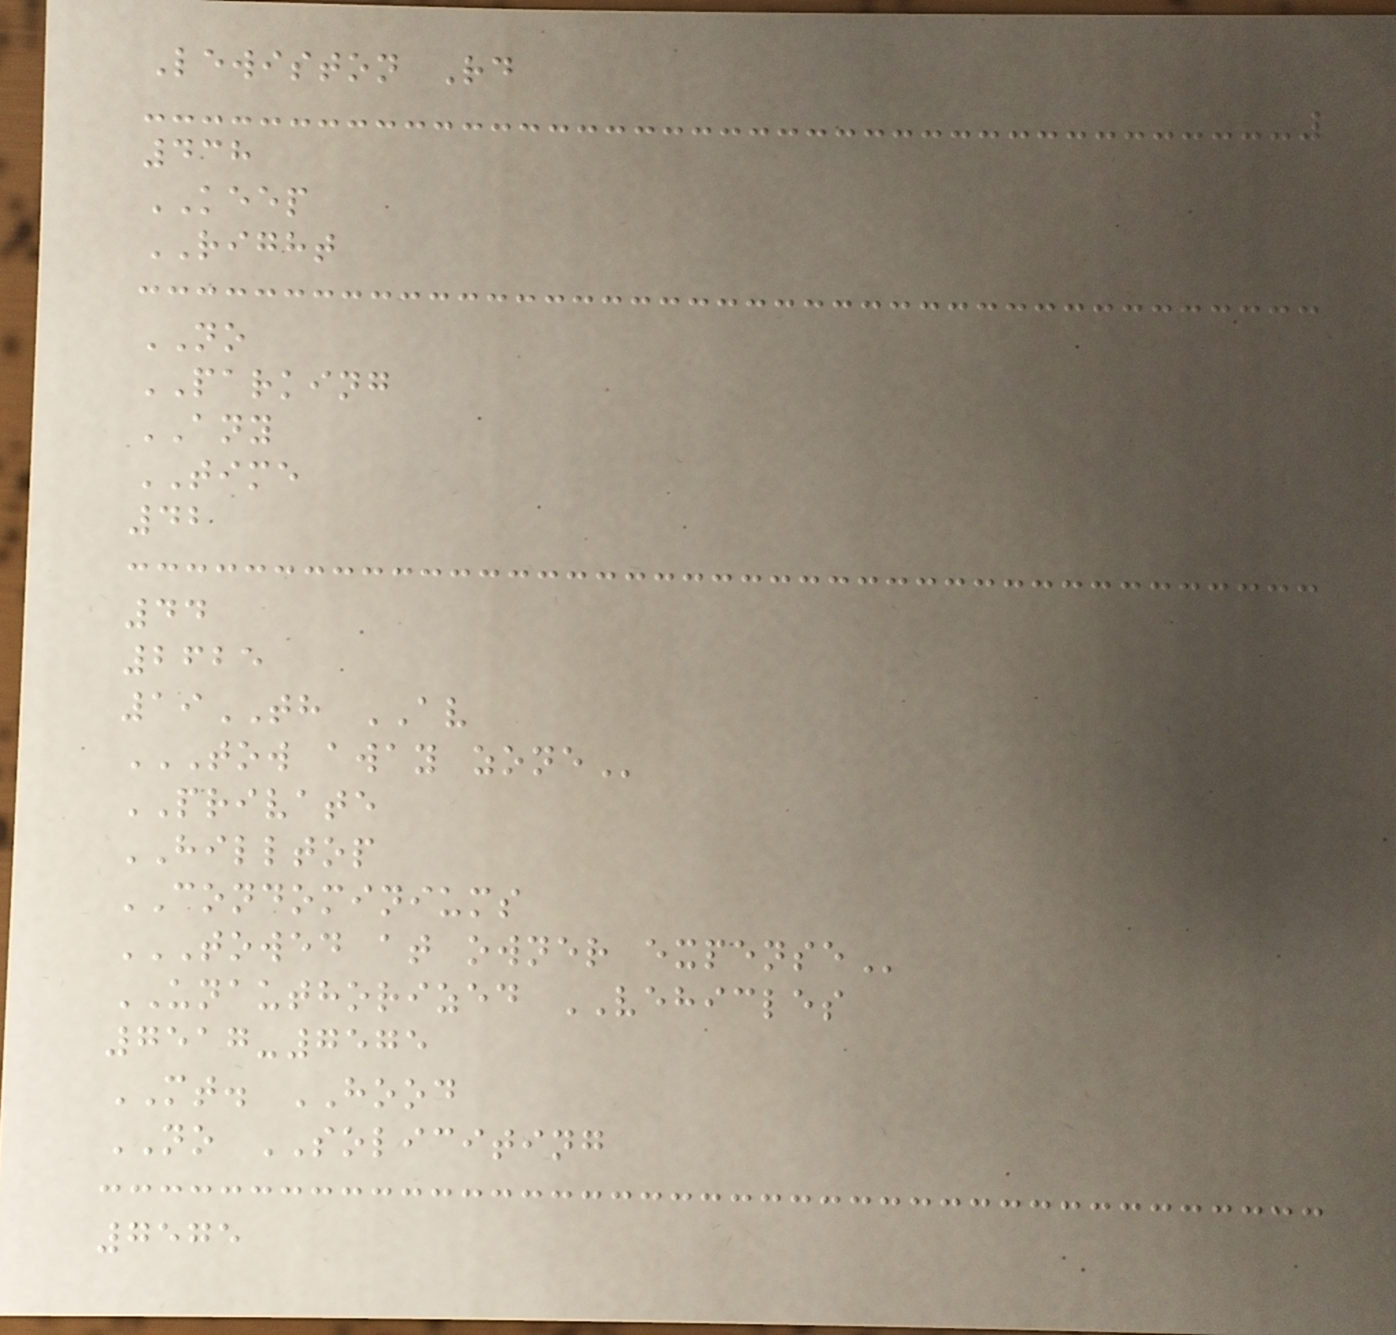Lewiston Rd
438
KEEP
RIGHT
NO
PARKING
ANY
TIME
42
44
2625
19TH AV
TOW AWAY ZONE
PRIVATE
HILLTOP
CONDOMINIUMS
TOWED AT OWNER EXPENSE
UNAUTHORIZED VEHICLES
7517-7575
MT. HOOD
NO SOLICITING
7575
